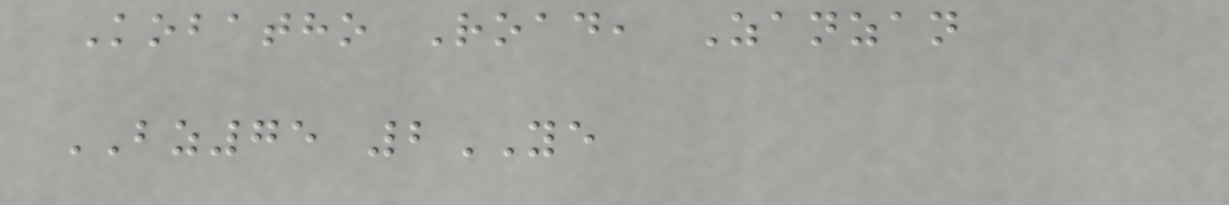Kobatho Road, Zanzan
BZ75 2YE
